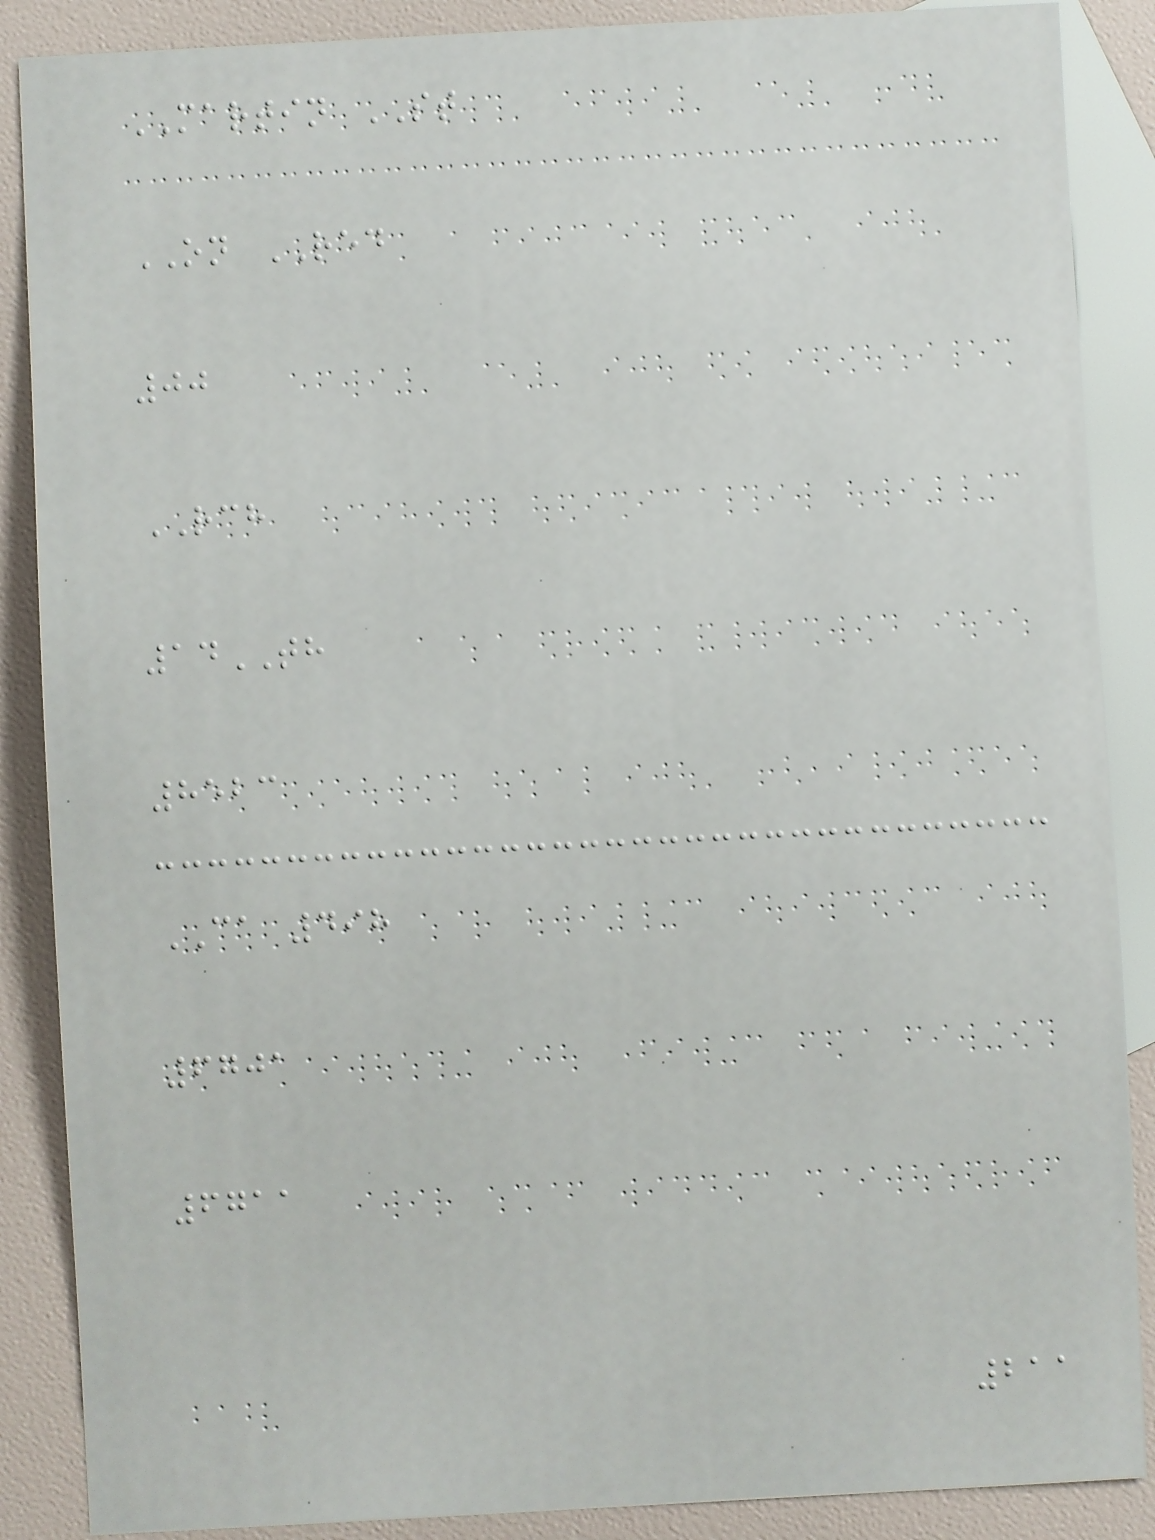MARTIN ST
ON RED
00
RCH
14TH
8523
CA 498
6701
6711
211
